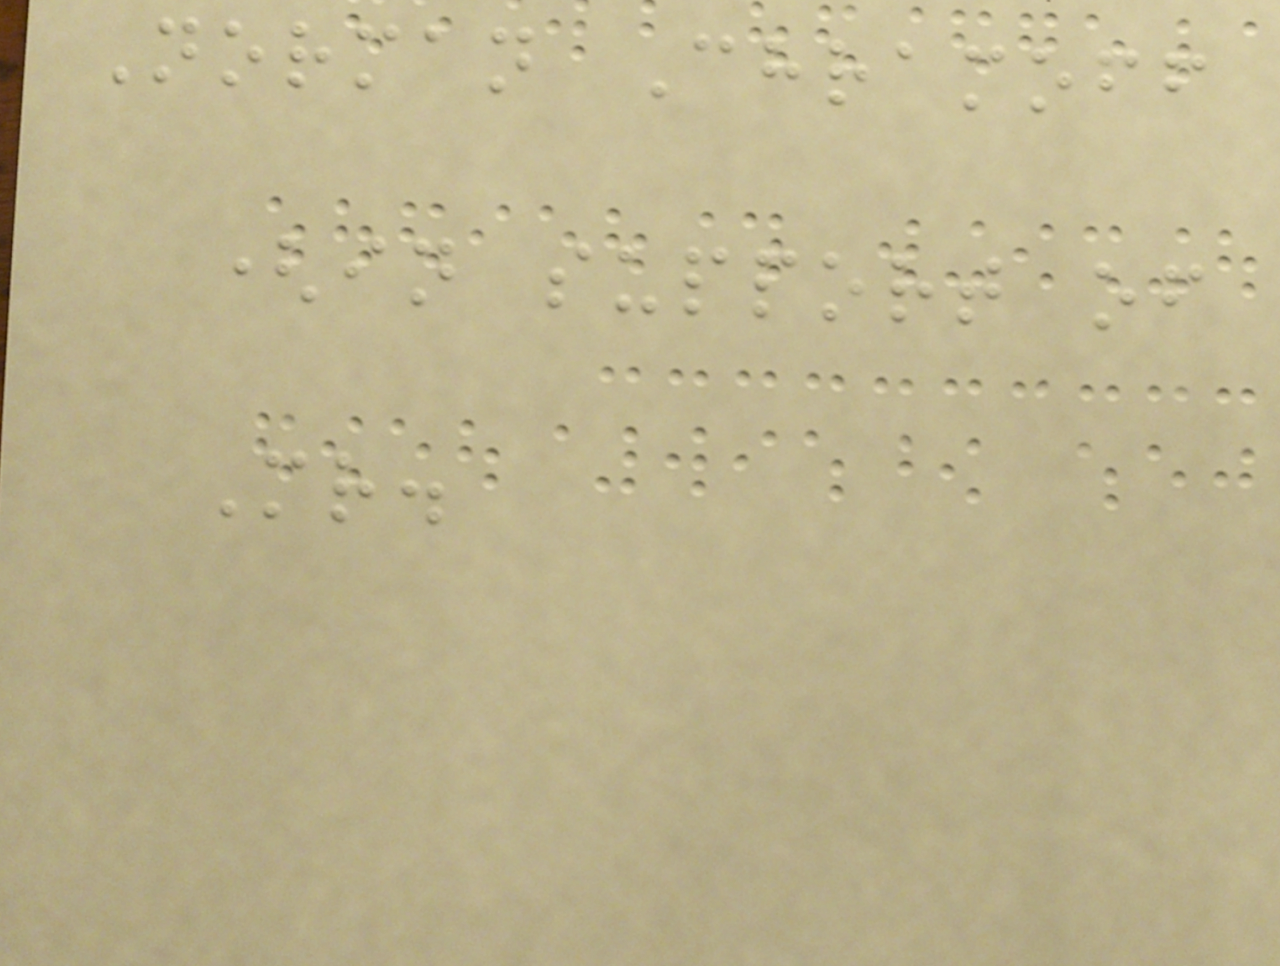Norman Chramoff
(in support of
Mr.
